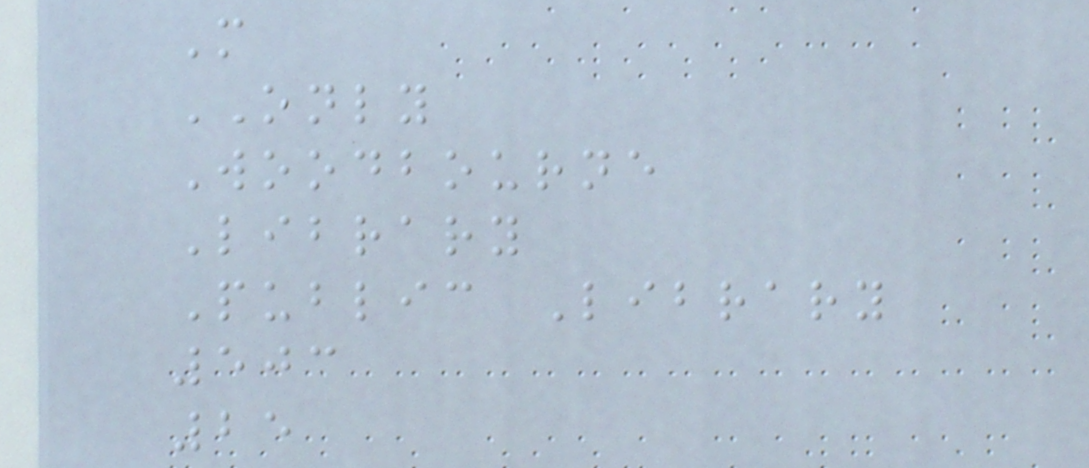M
ONLY
Woodbourne
Library
Public Library
503
25
